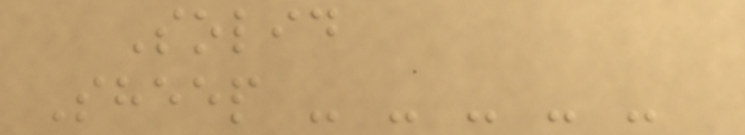Solid
Sheep - - - - -
